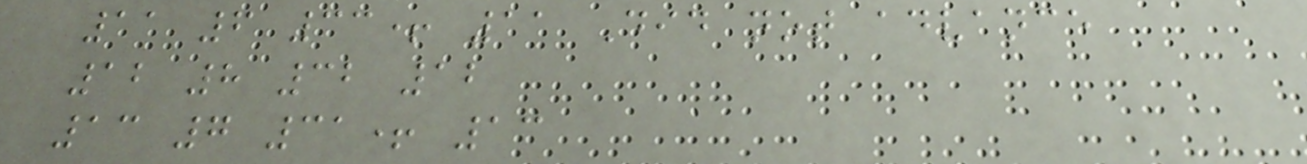11 6 33+ 11 Did not advance
12 8 32 12
13 7 31+ 13
